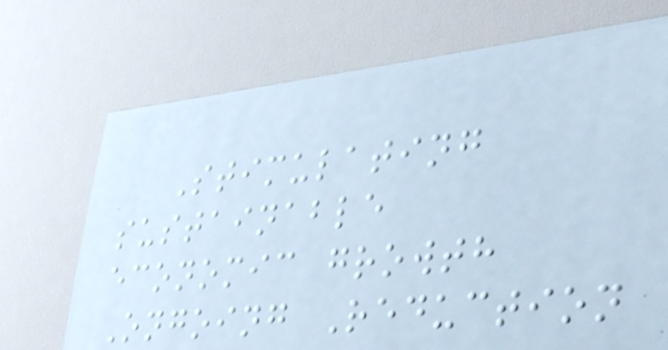Stimulating
sustainable
economic growth
Ongoing Reduction
